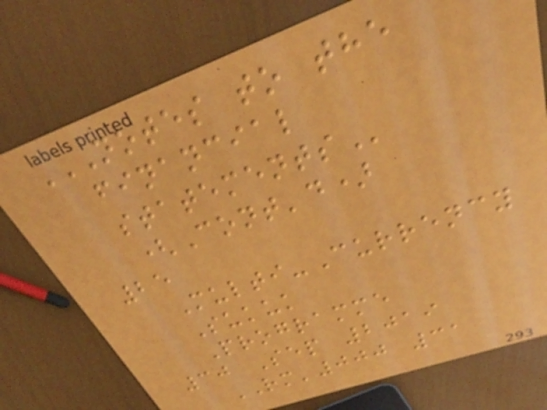NOTES TO THE
FINANCIAL
STATEMENTS
(Cont'd)
25
Multi-Currency
Sukuk
Programme
30 Sep 2019
RM'000 31
